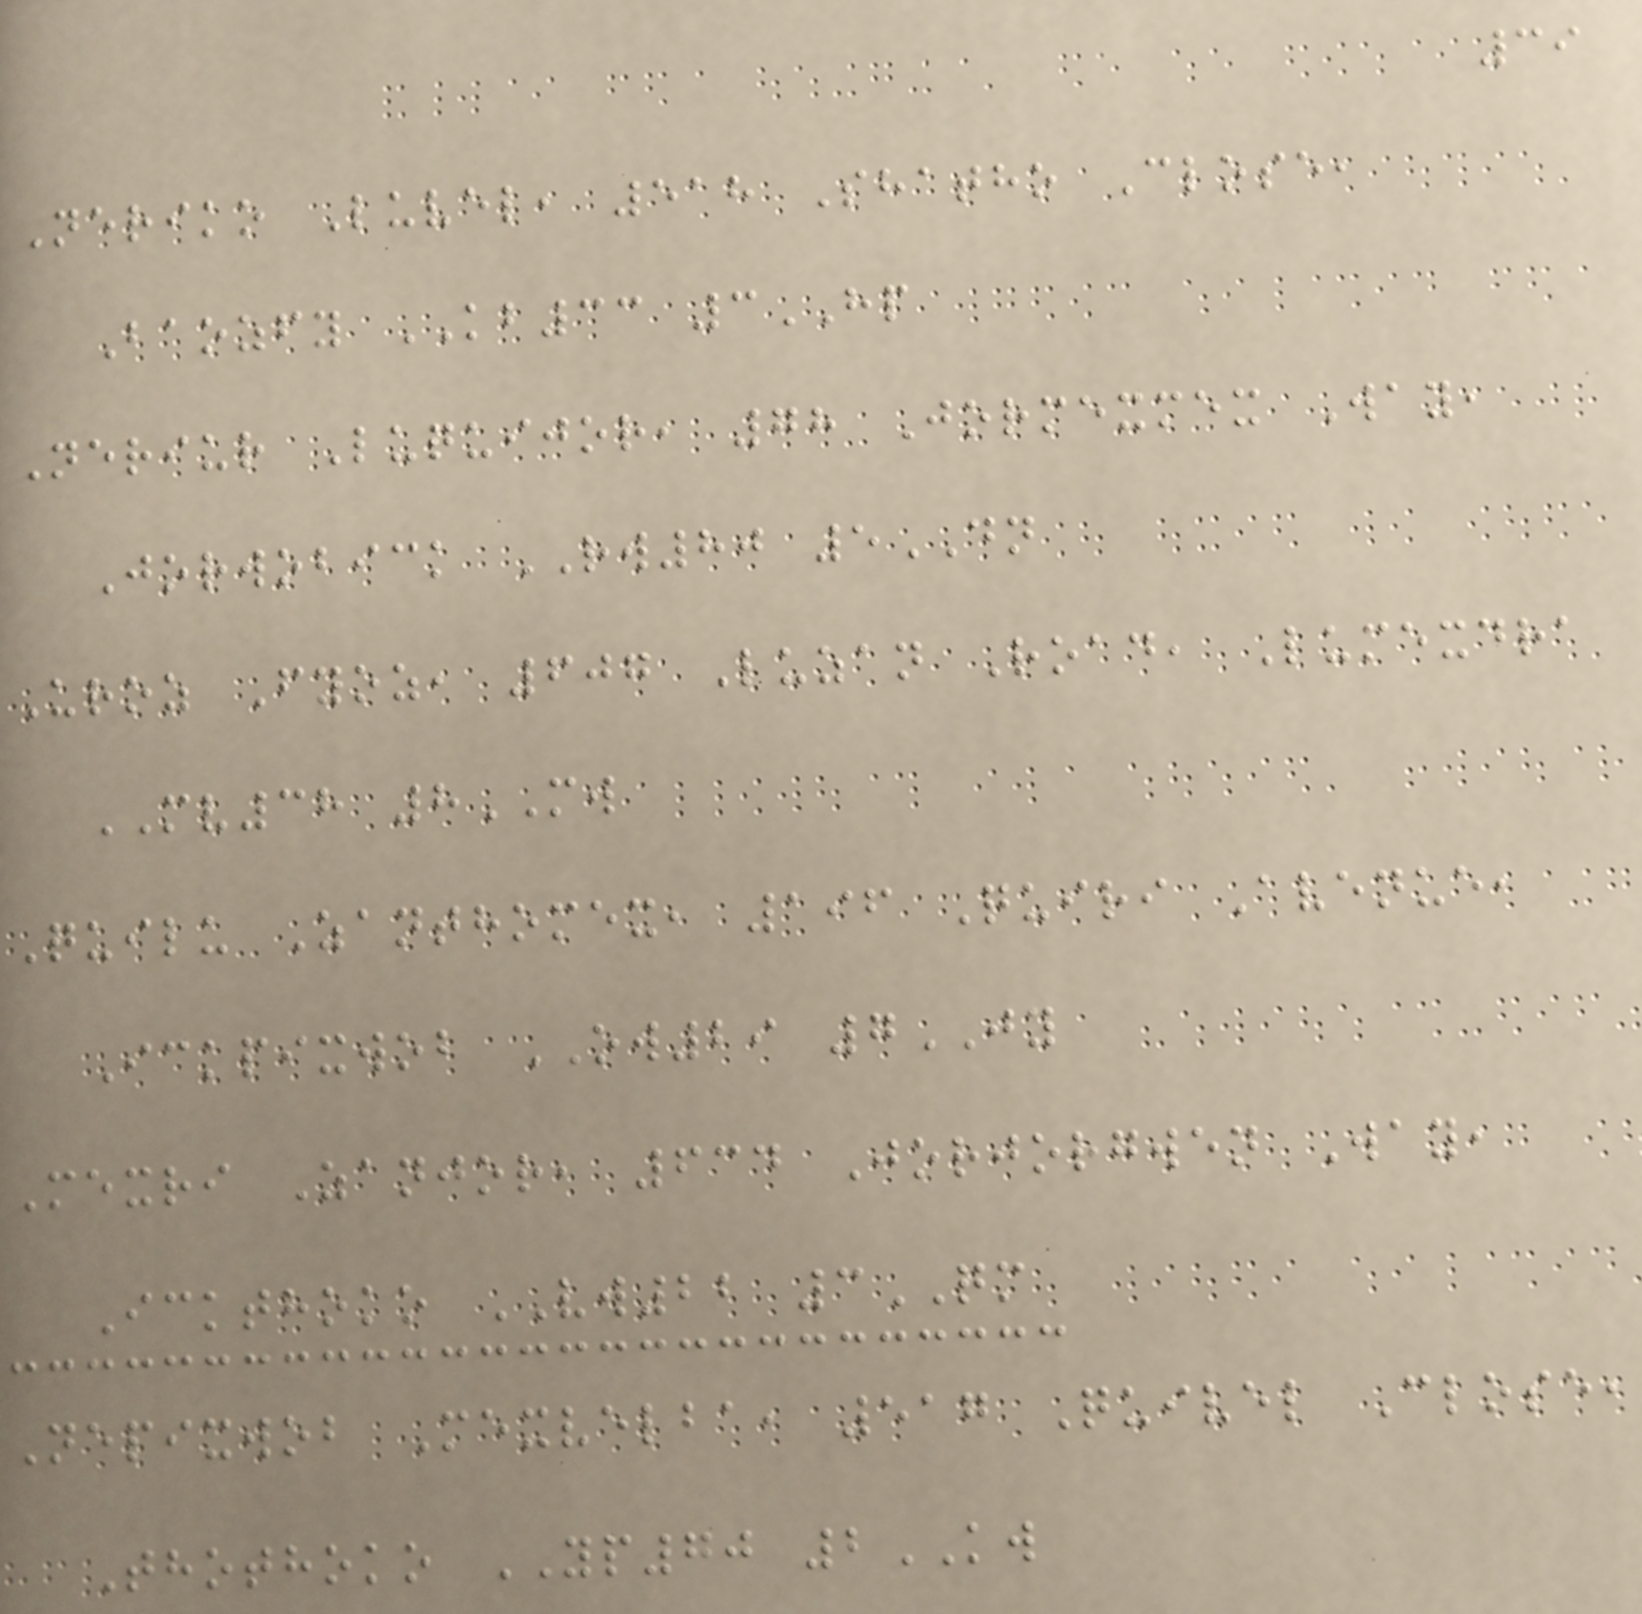39
Neriko Luvel, 518 Shatho Close,
Baozfy KB33 3HP
Neriur Luquijor, 78 Jormexmex Way,
Jorwobick RW80 5DN
Uroz Fyoz, 607 Luzan Road, Lumexdra
MV38 8MW
Quilu Zanthomex, 196 Quiri Avenue,
Ickpixwob OW29 7JY
Mexri Zanjor, 634 Jorjorgwen Way,
Ickthoko VW22 3QM
Nepixwob Mexvelba, 517 Quivel Close,
Thothoko YP70 2KW
